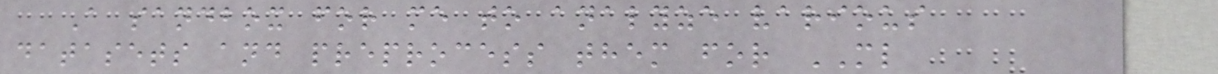A sandbox for me to analyze various
datasets and preprocess them for ML
